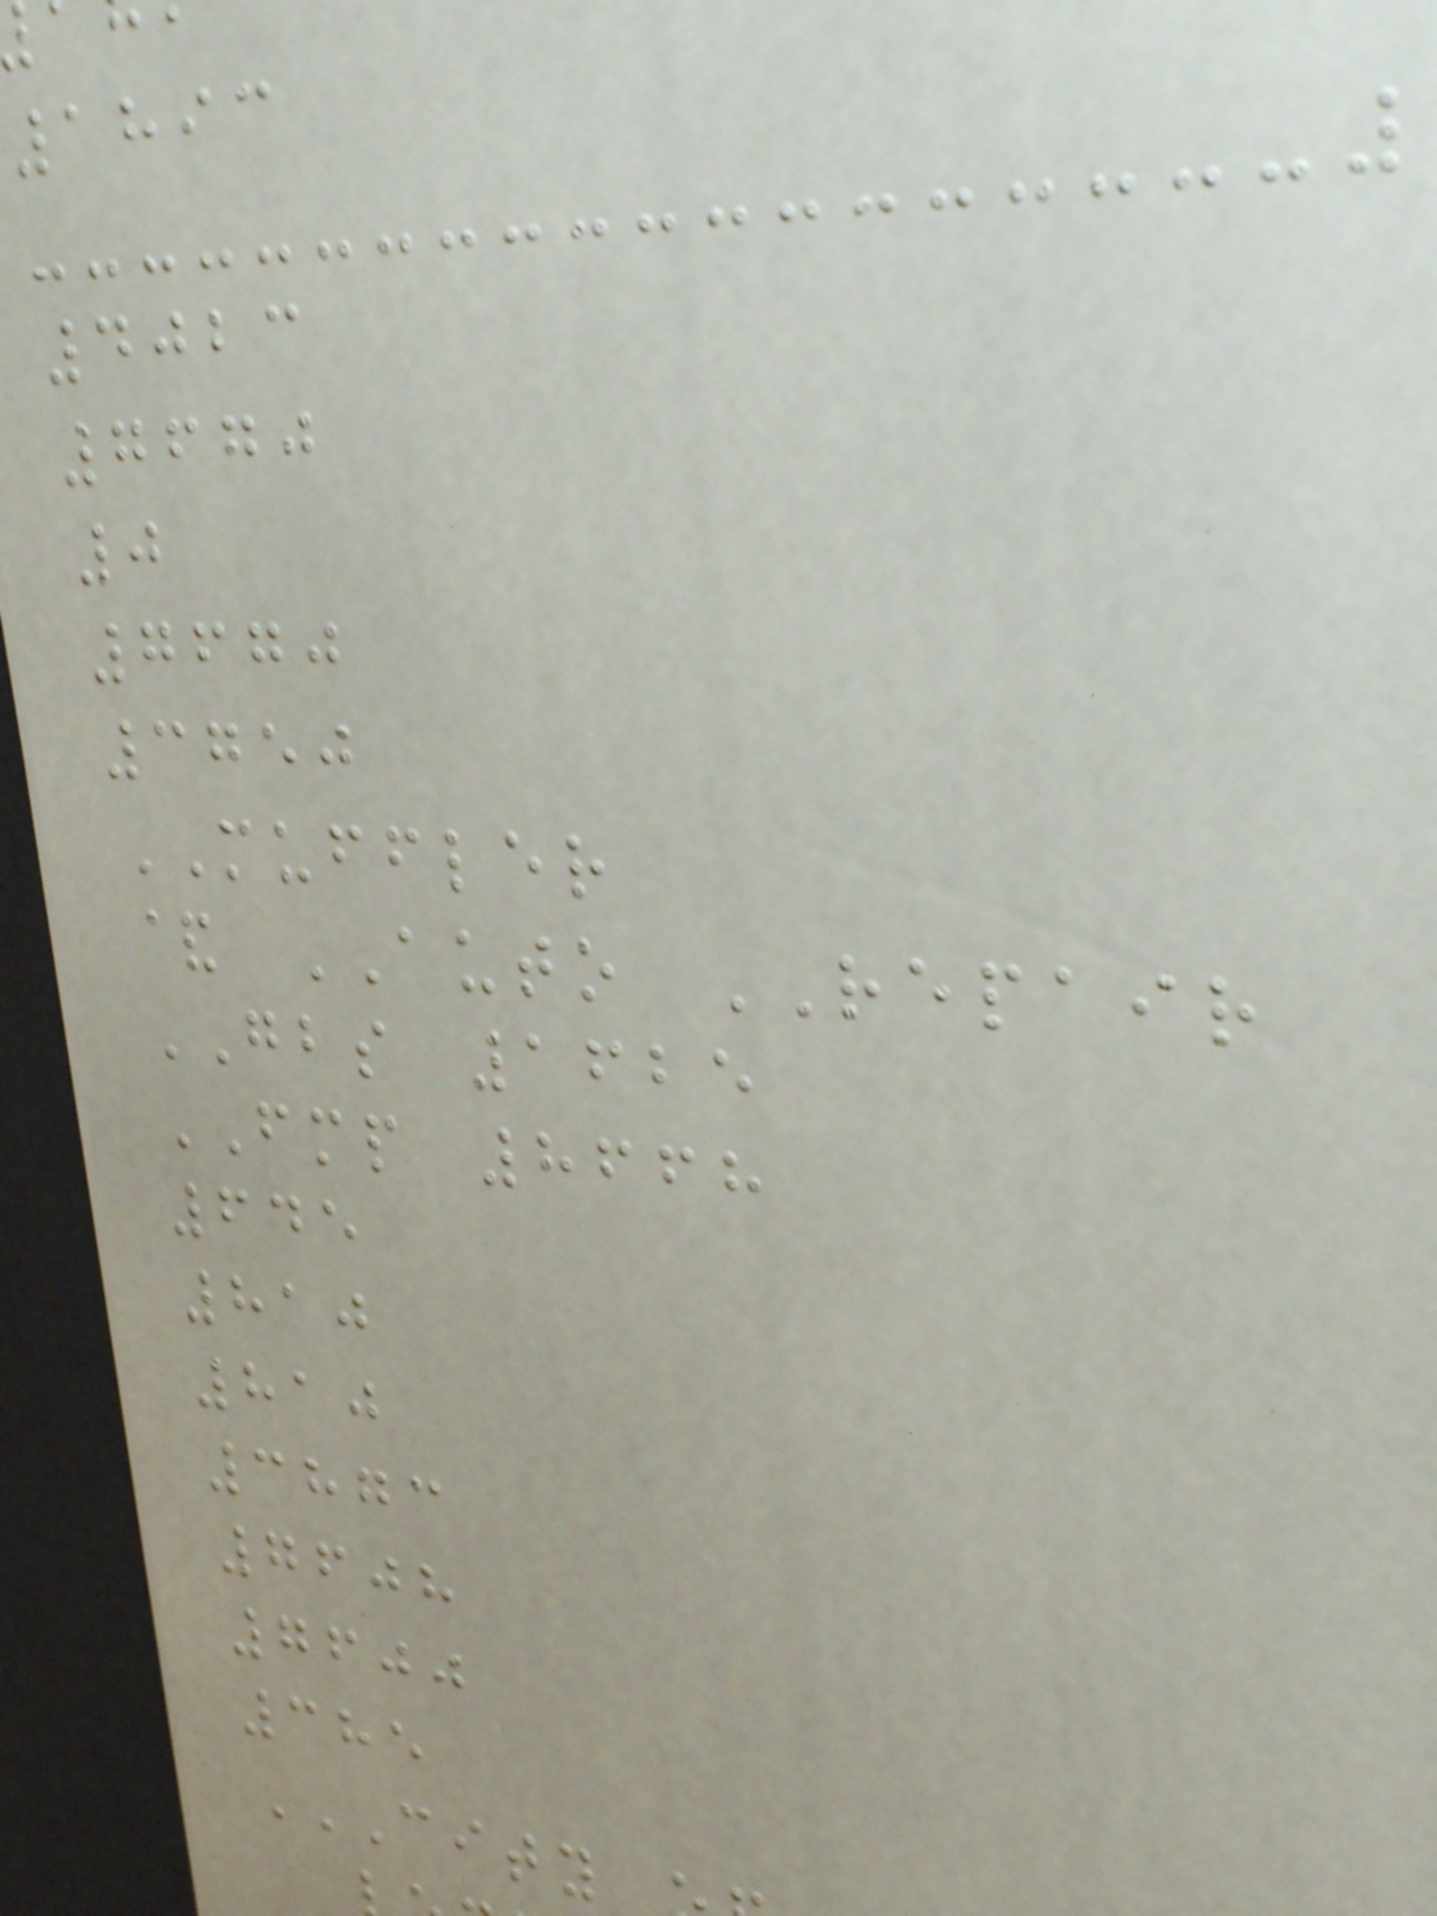1893
4023
7670
0
7670
3750
MUFFLER
& AUTO REPAIR
GBS 1625
FMP 8668
645
810
810
3873
7608
7600
385
